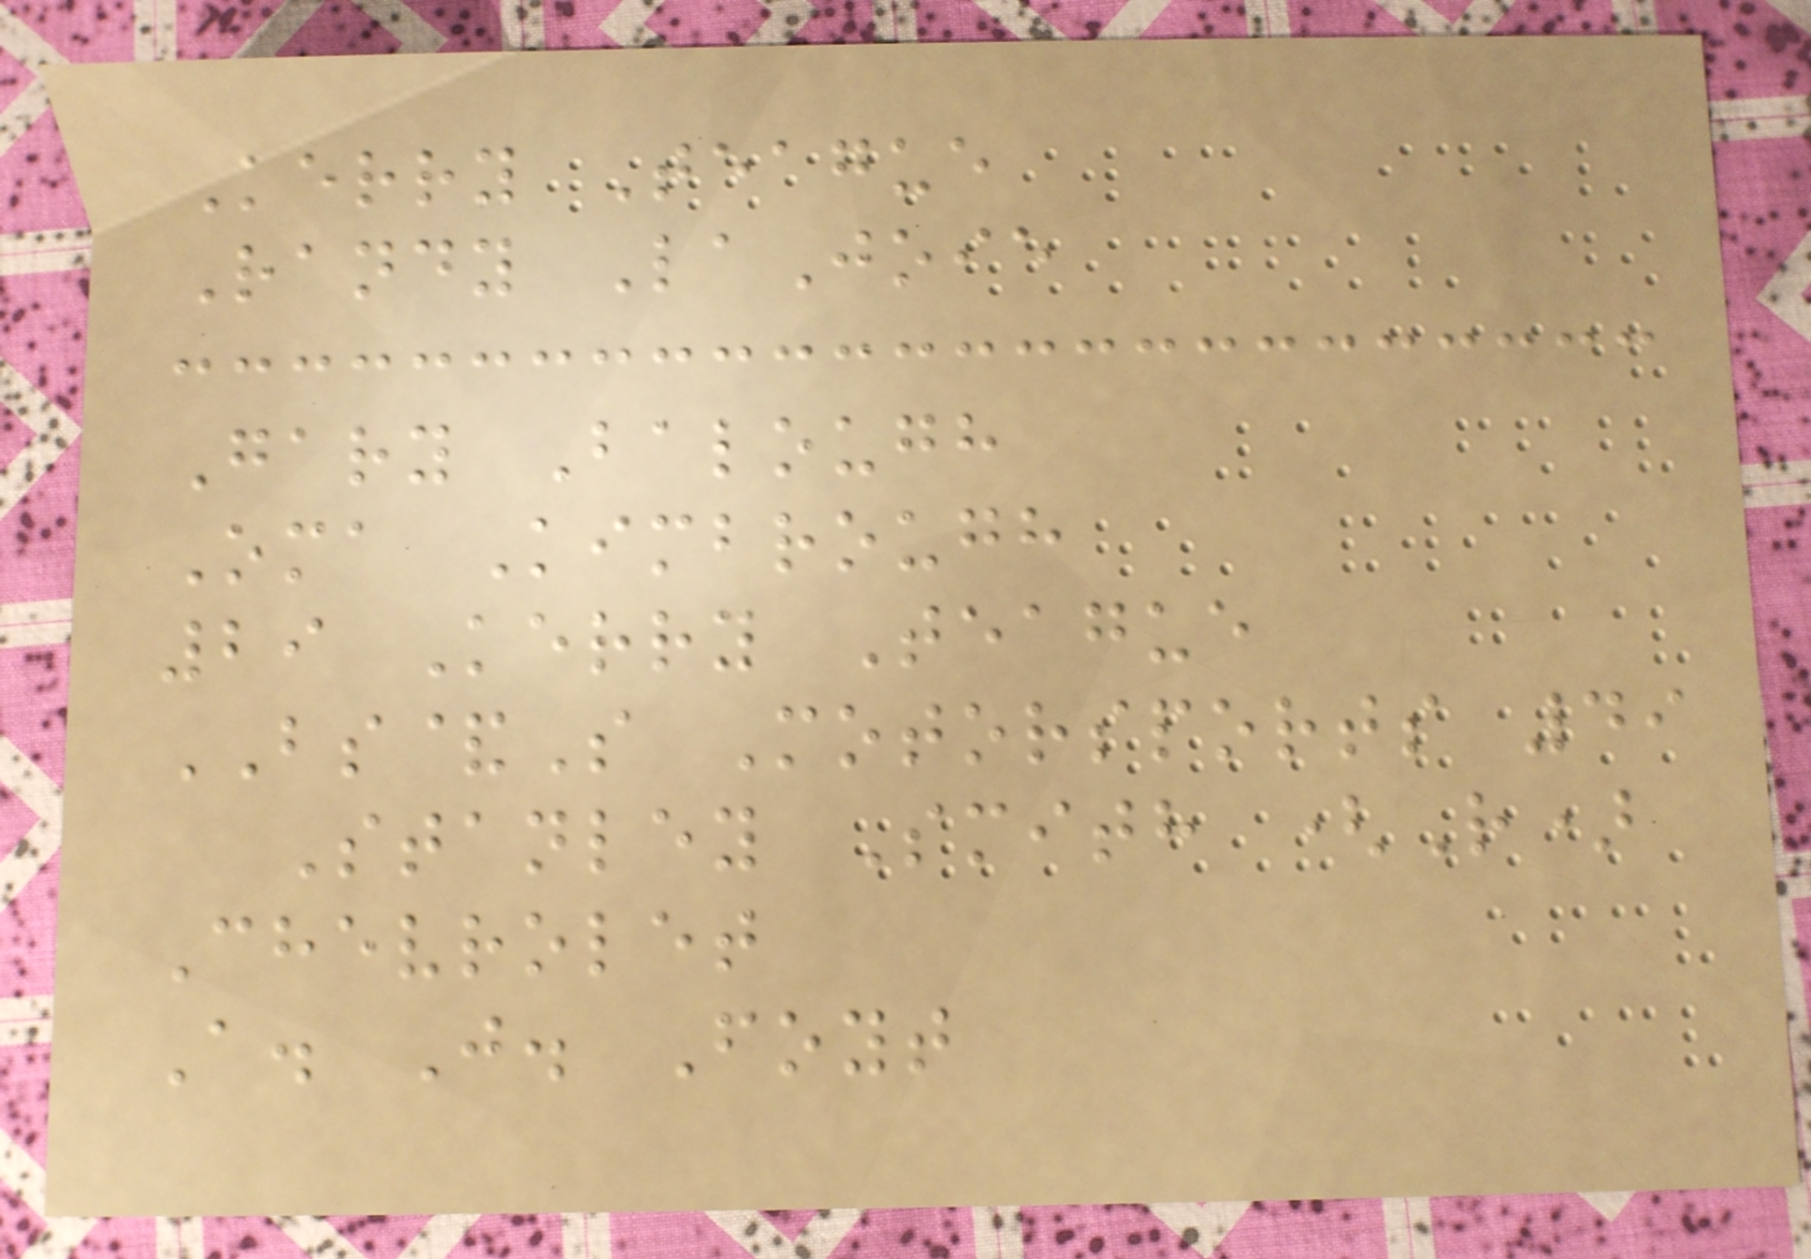Kerry Teague
Randy LaJoie
Gary Balough
Oma Kimbrough
29 Kerry Teague
BS&S Motorsports 49
Stanley Smith (R)
Chevrolet
A. J. Foyt
